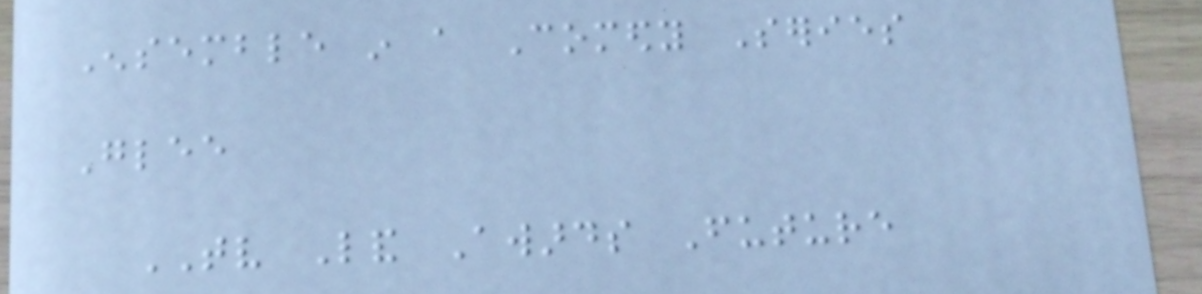Ensemble in a Comedy Series
Glee
TV Land Awards Future
